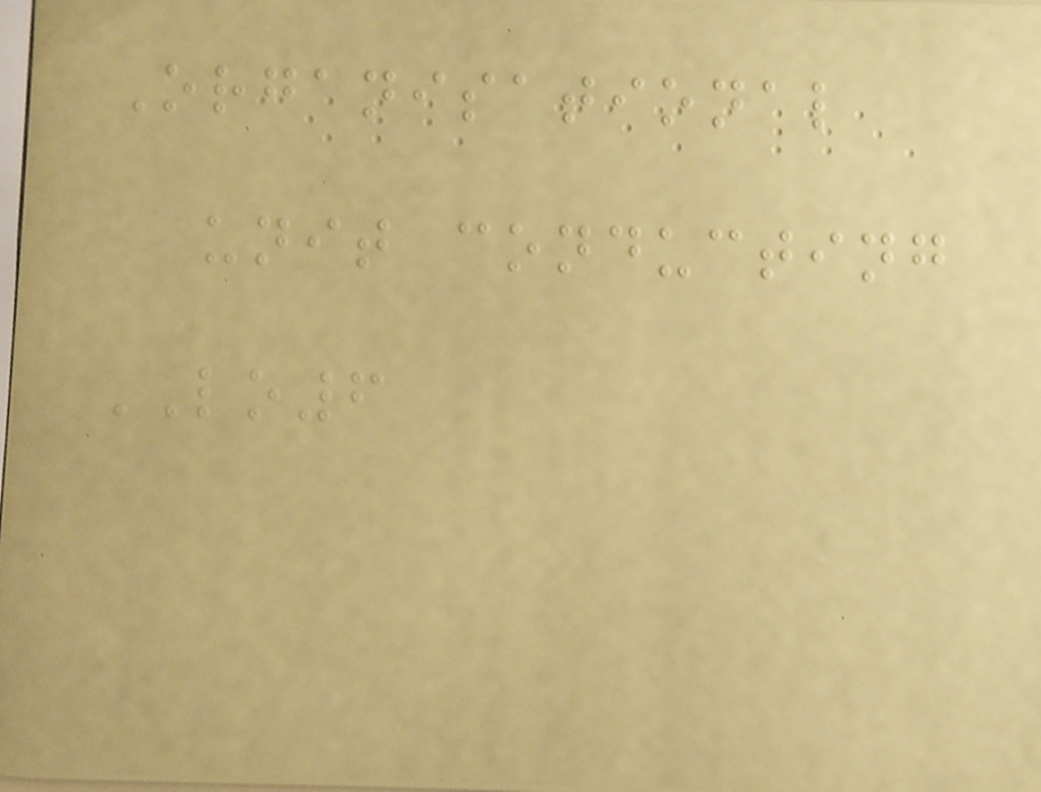Organisational
unit conducting
LO6
